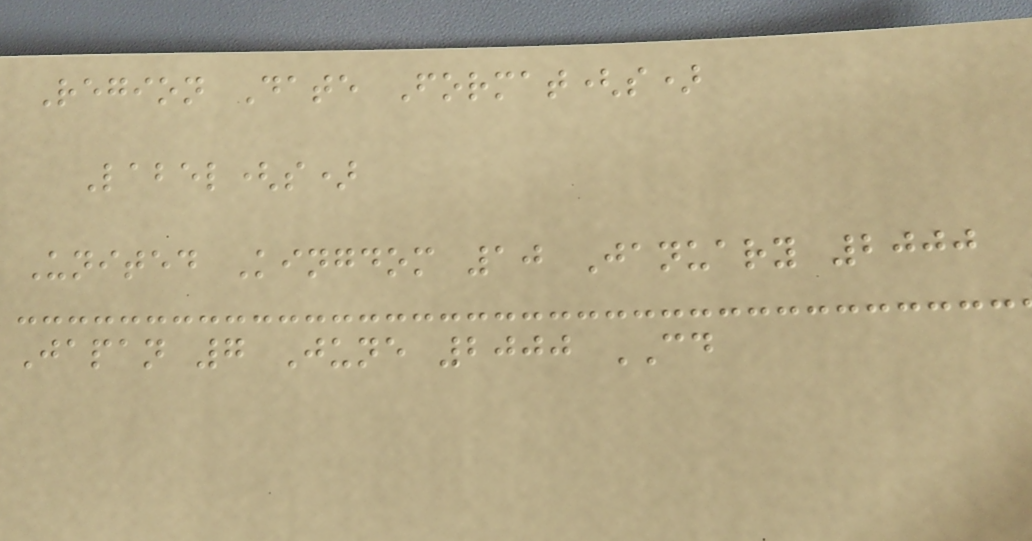Region Date Format(s)
Label(s)
United Kingdom 10 January 2000
Japan 7 June 2000 CD
